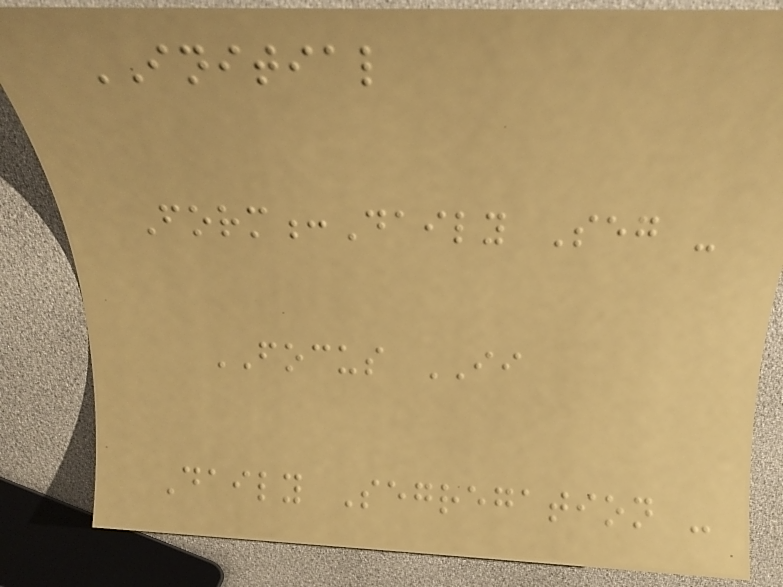INITIAL
Form:Daily Seg -
FOCUS II
Daily Segregation -
